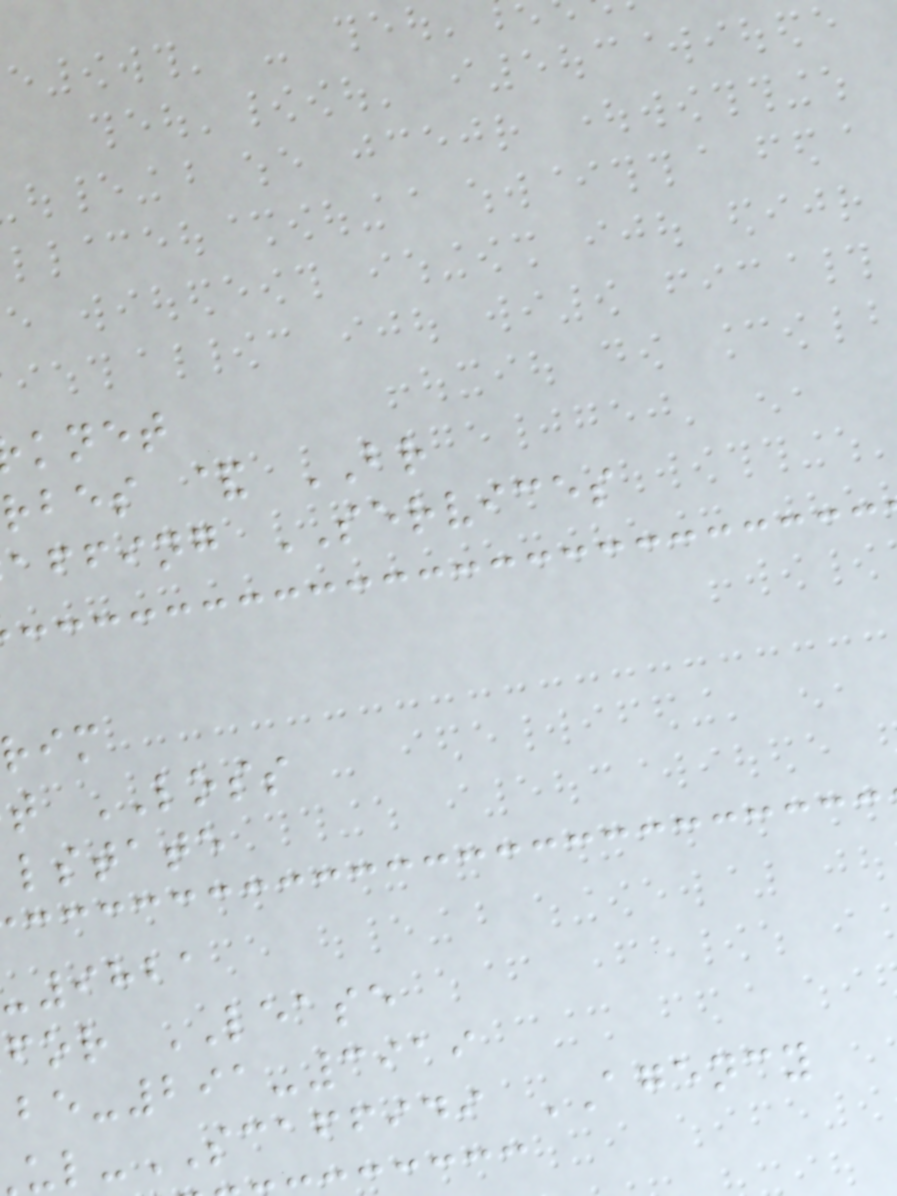knet
rbes & BR
affing SERVICES
t LOSS
lstate
9821
for LEASE
-291-3919
-SCAFFIDI AGENCY
